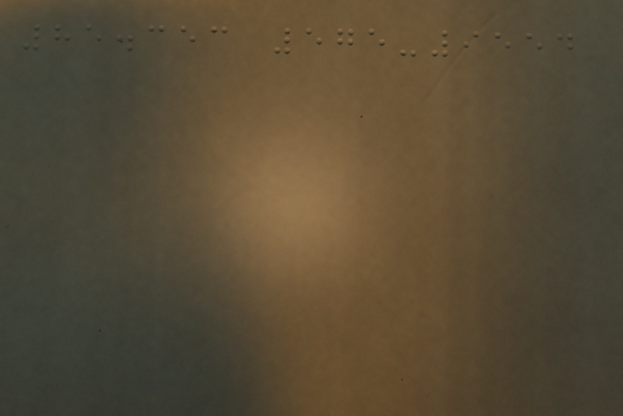85.353 575-9554
